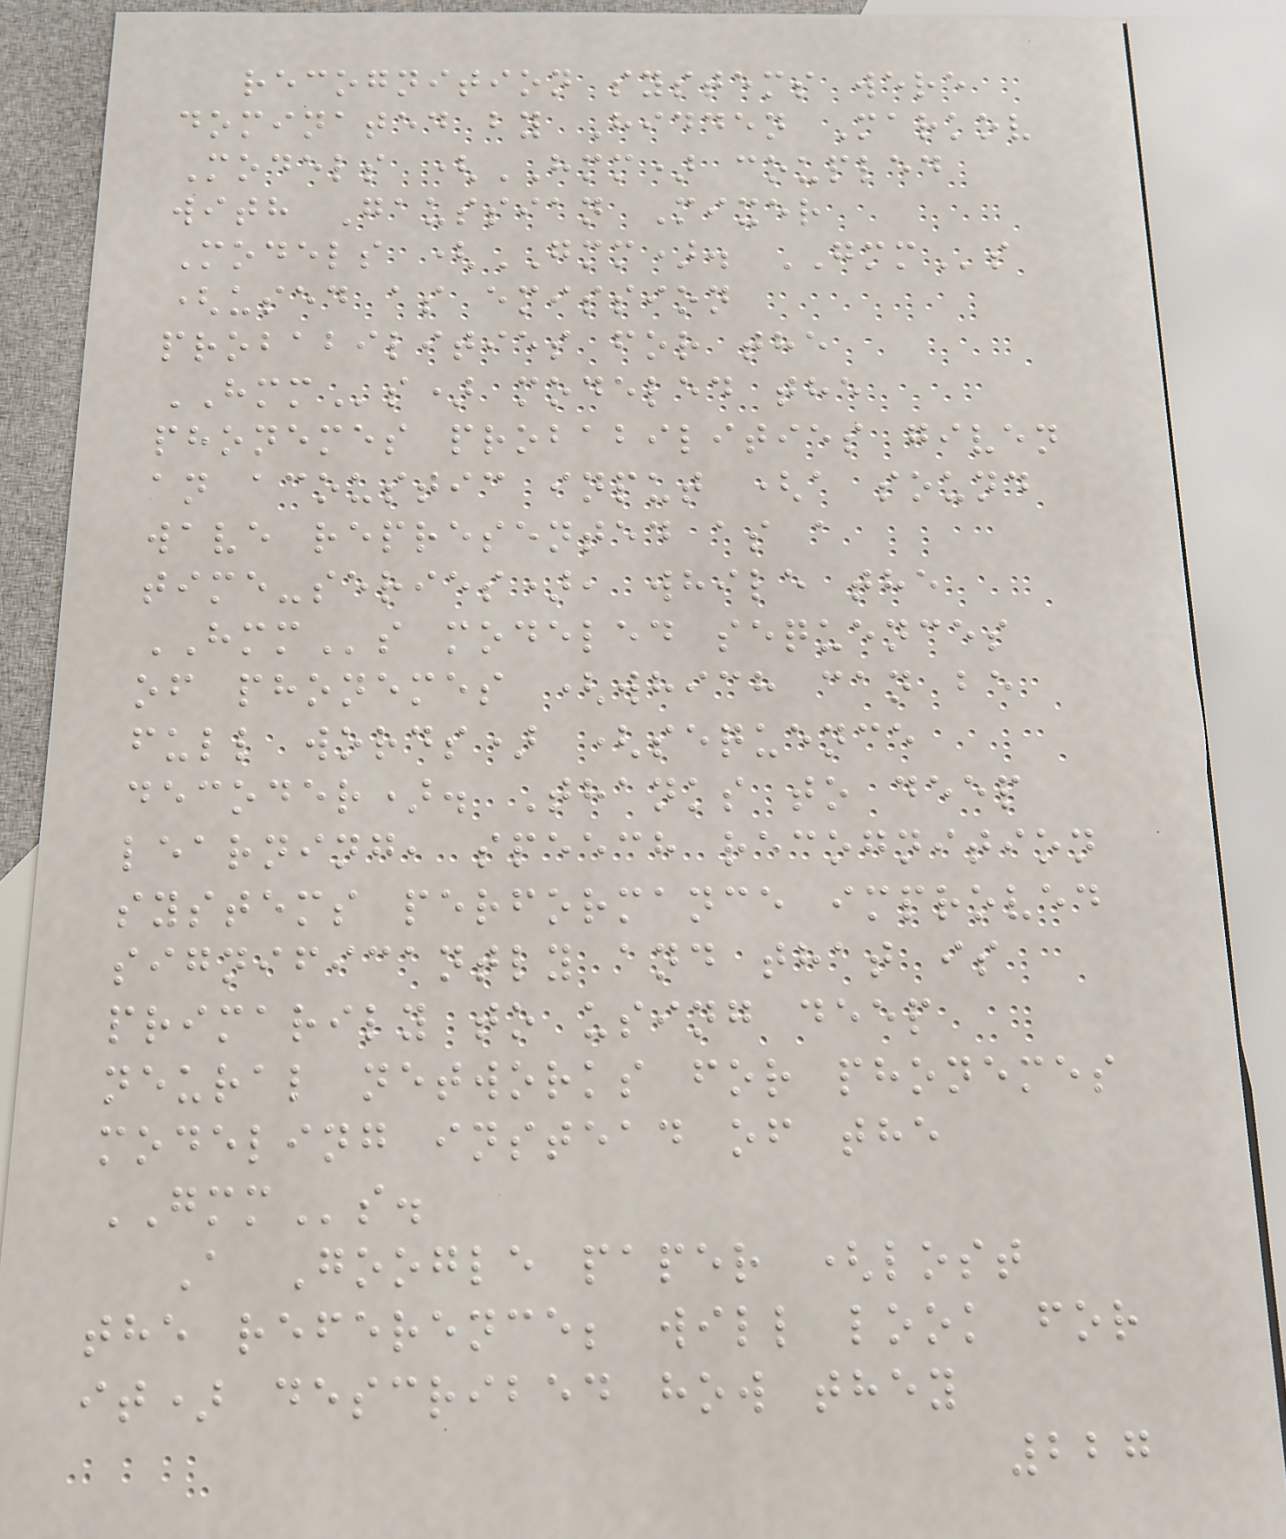recognition systems were
dominated by Hidden Markov
Models (HMM) coupled
with Gaussian Mixer
Models (GMM). GMMs
(used as emission
probabilities for the
HMMs) modeled the
phonemes probabilities given
an acoustic input (a sound
wave represented as a
time-series), while the
HMMs modeled sequences
of phonemes (which can be
full words) (sequence
decoder). Thanks to deep
learning, speech recognition
systems performance improved
significantly and that is
primarily to using deep
neural networks for phonemes
modeling instead of the
GMMs.
A Google paper (lost
the reference; will look for
it) described how they
227
